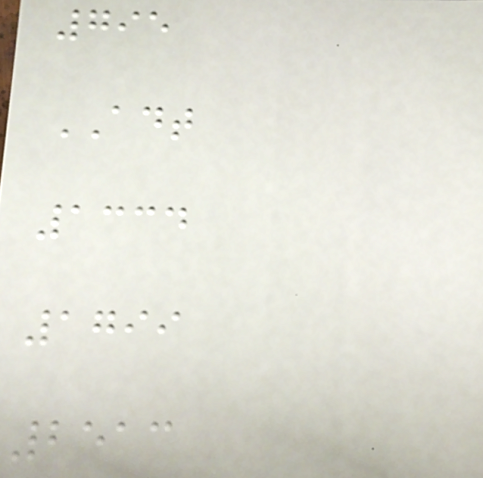795
ADT
1334
1799
2513
